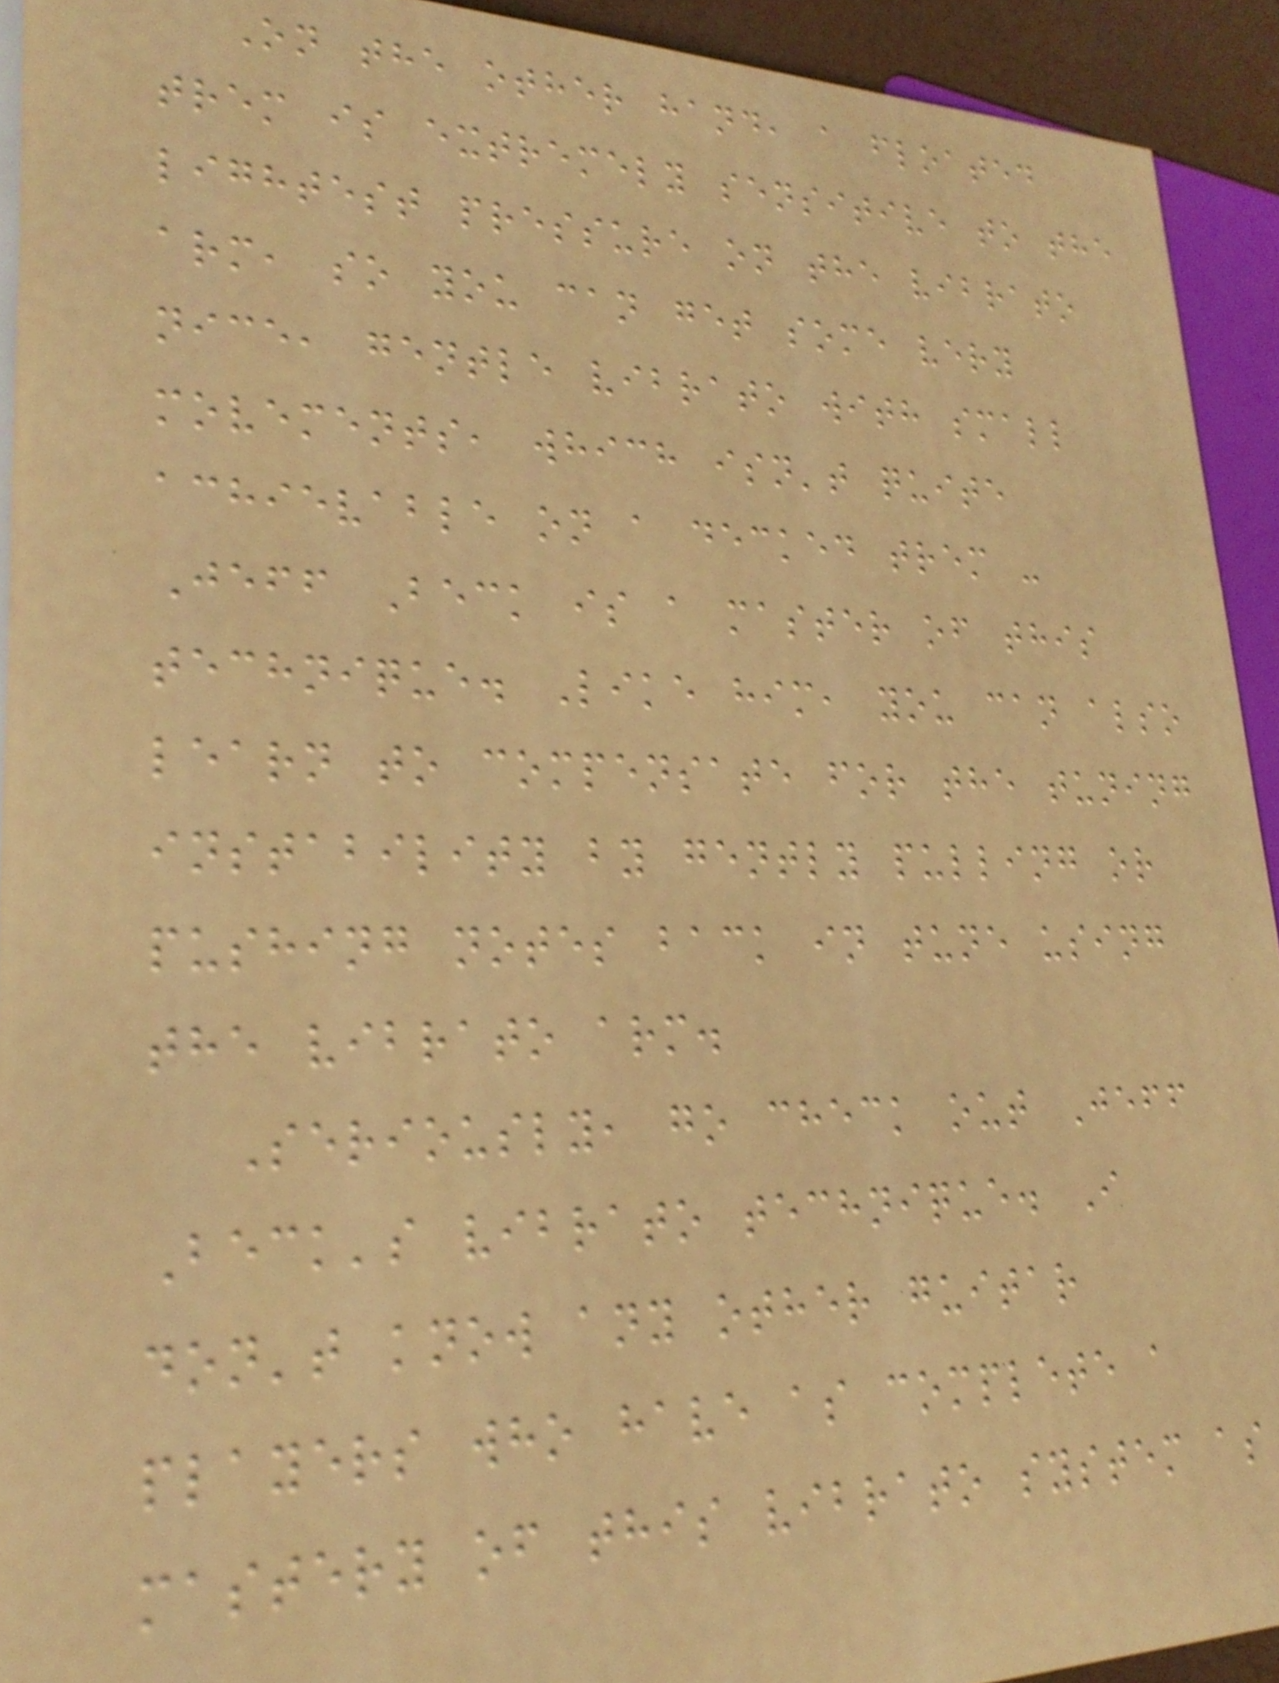On the other hand, a floated
trem is extremely sensitive to the
lightest pressure on the vibrato
arm, so you can get some very
nice, gentle vibrato with small
movements, which isn't quite
achievable on a decked trem -
Jeff Beck is a master of this
technique. Like him, you can also
learn to compensate for the tuning
instability by gently pulling or
pushing notes back in tune using
the vibrato arm.
Seriously, go check out Jeff
Beck's vibrato technique. I
don't know any other guitar
players who have as complete a
mastery of this vibrato system as
